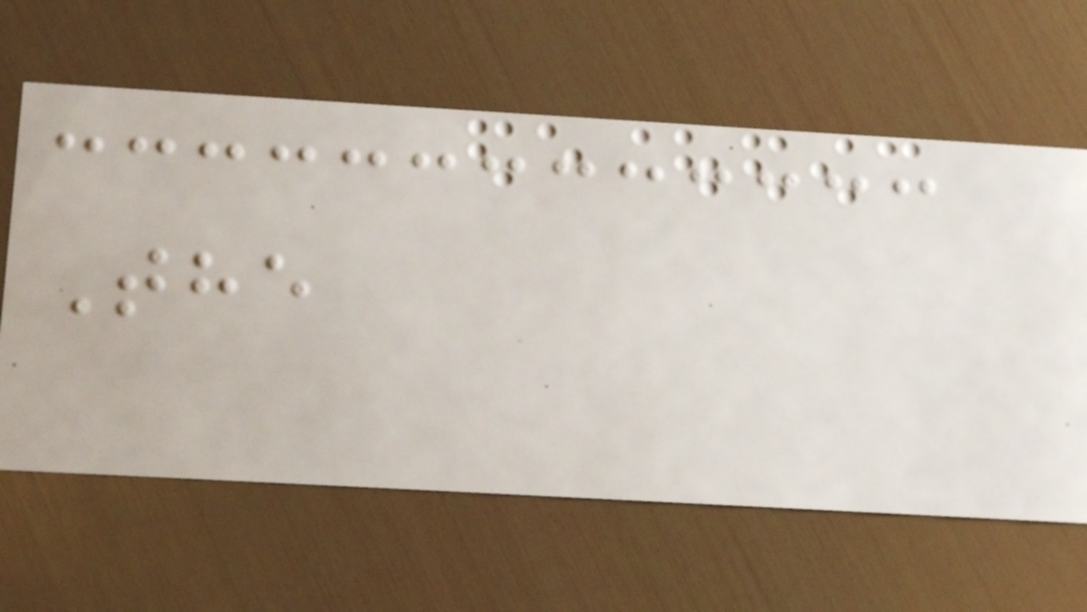The
